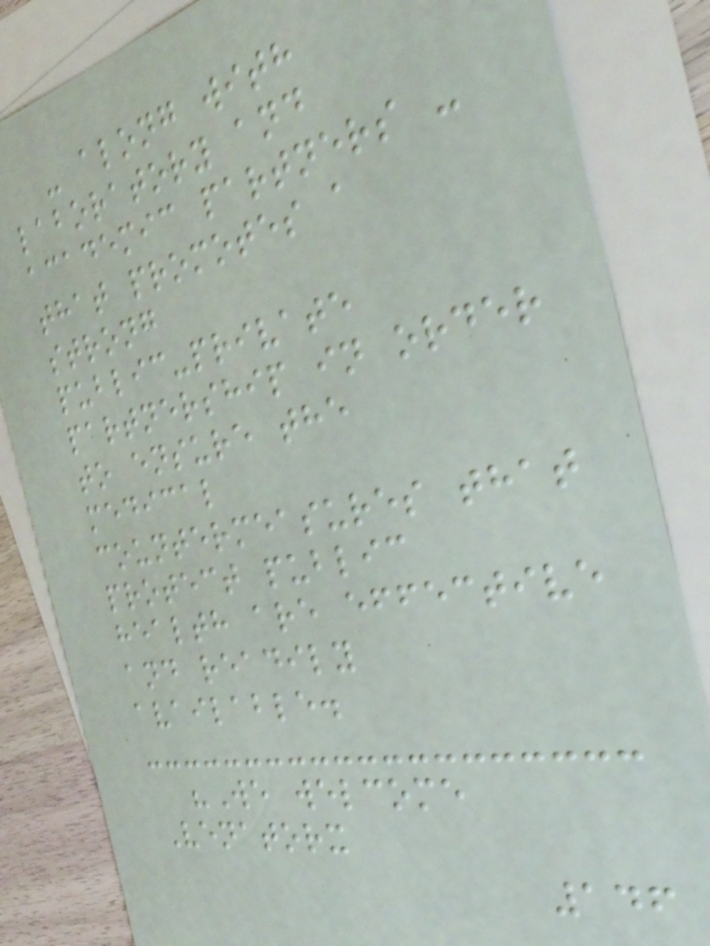- along with
laboratory and
academic partners -
that promotes a
strong
public-private
partnership in order
to ensure the
medical
countermeasures that
protect public
health are effective
and readily
available.
"We welcome
Venatorx
146
